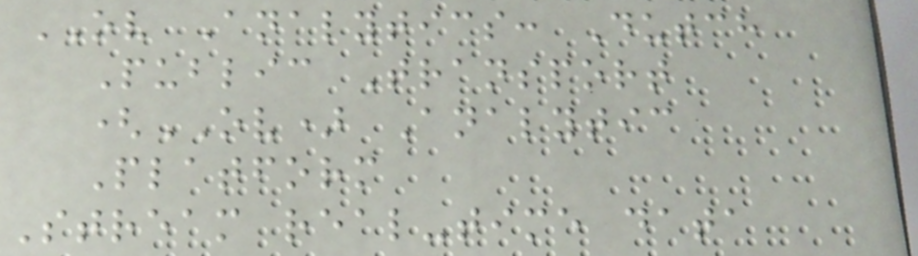OV Analytics: Dutch
Public Transport
(OV) Analytic
Platform
Stream real-time data
